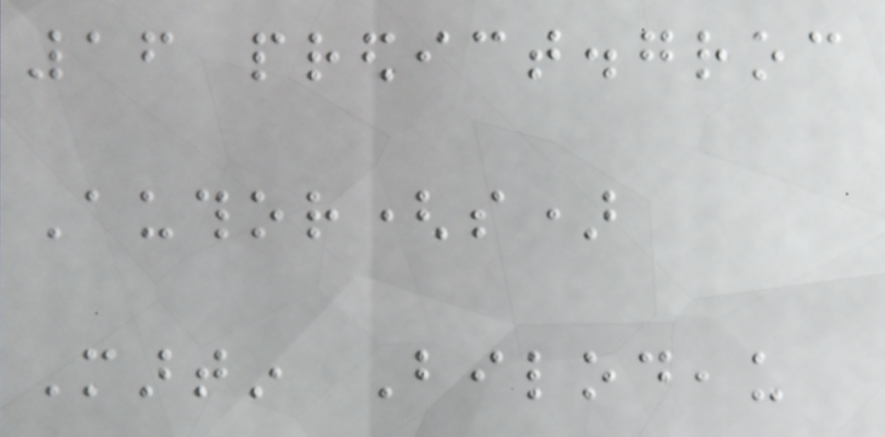16 predict.groc
Author(s)
Martin Bilodeau
